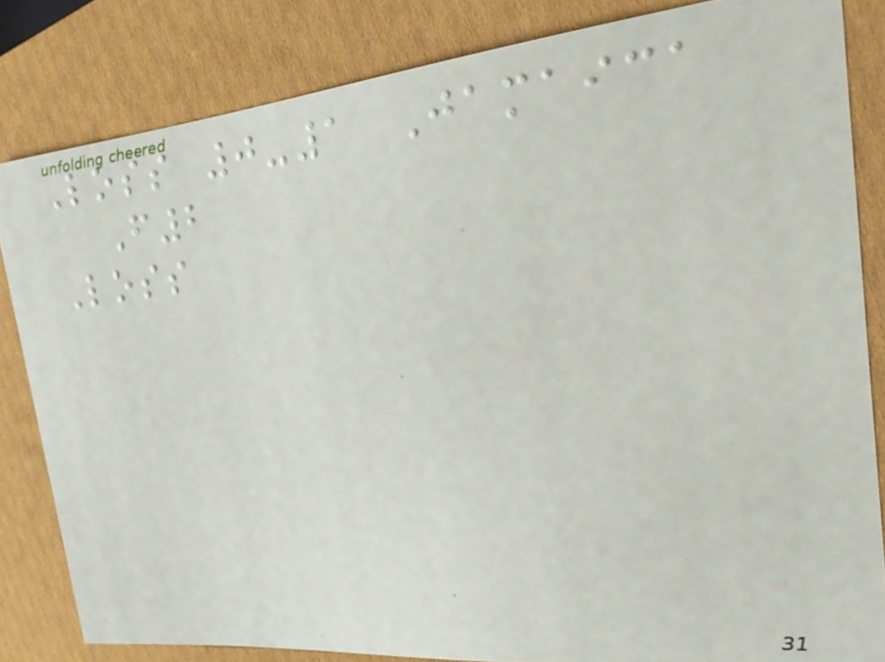Loss 0-1 Jamaica
F2
Loss
